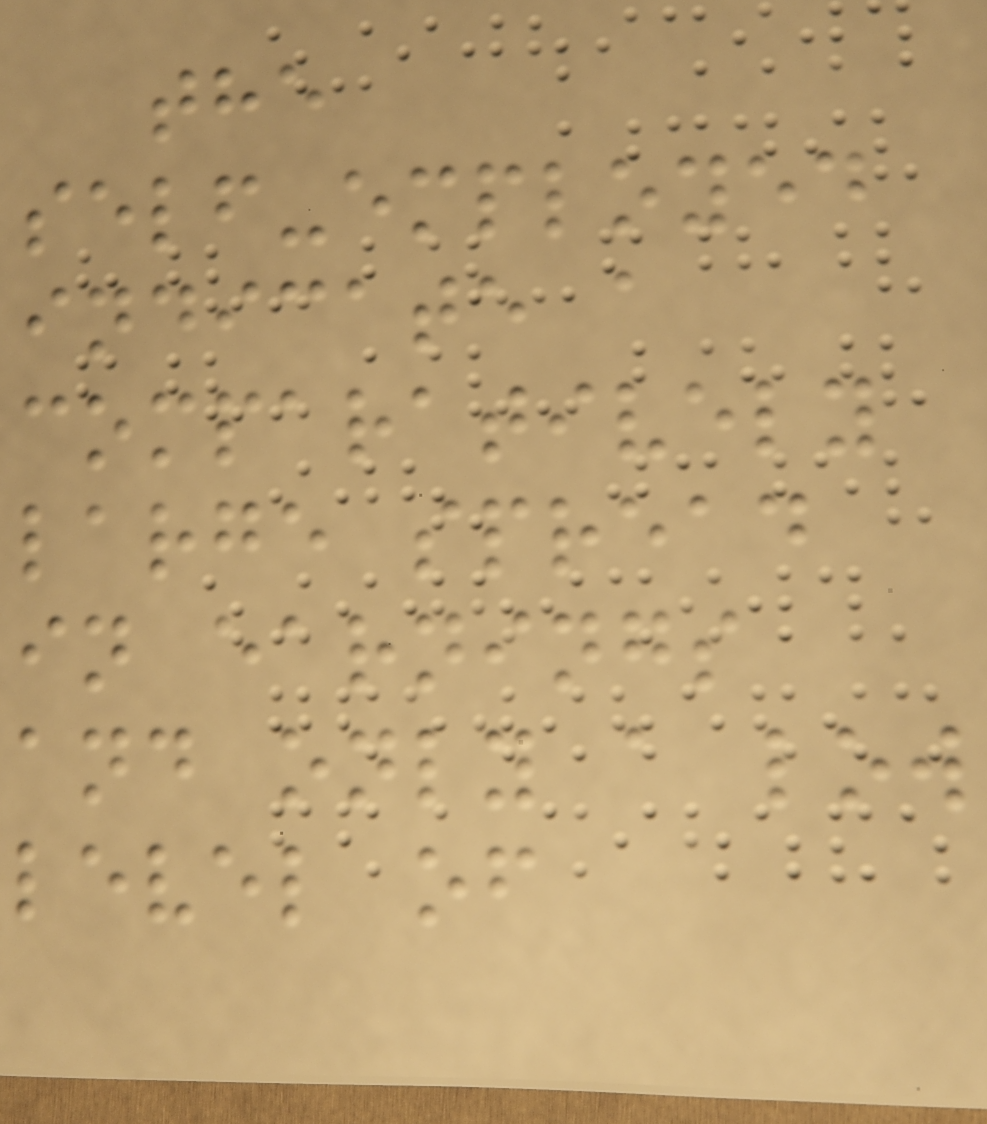the
self-employed
indicate a
comparatively
large spread
in earnings
and only a low
level of
